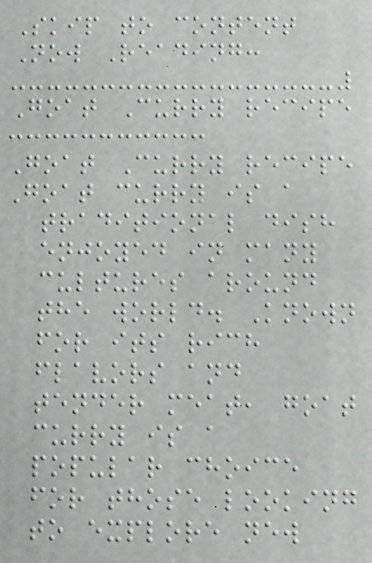Skip to content
Now Reading:
Goat Curry recipe
Goat Curry recipe
Goat curry is a
traditional dish
enjoyed in many
cultures around
the world. Known
for its rich
flavors and
tender meat, goat
curry is a
popular choice
for those looking
to explore new
